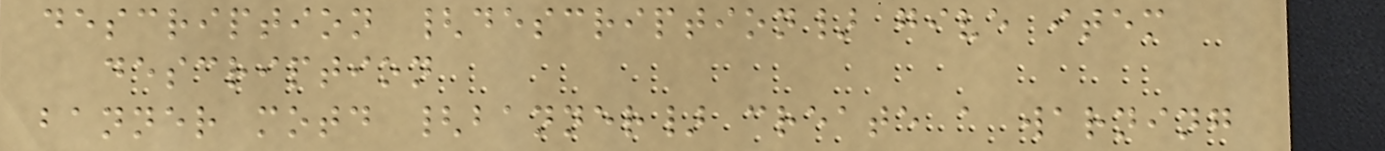description {description} give item
description
banner motd {banner} create a warning
